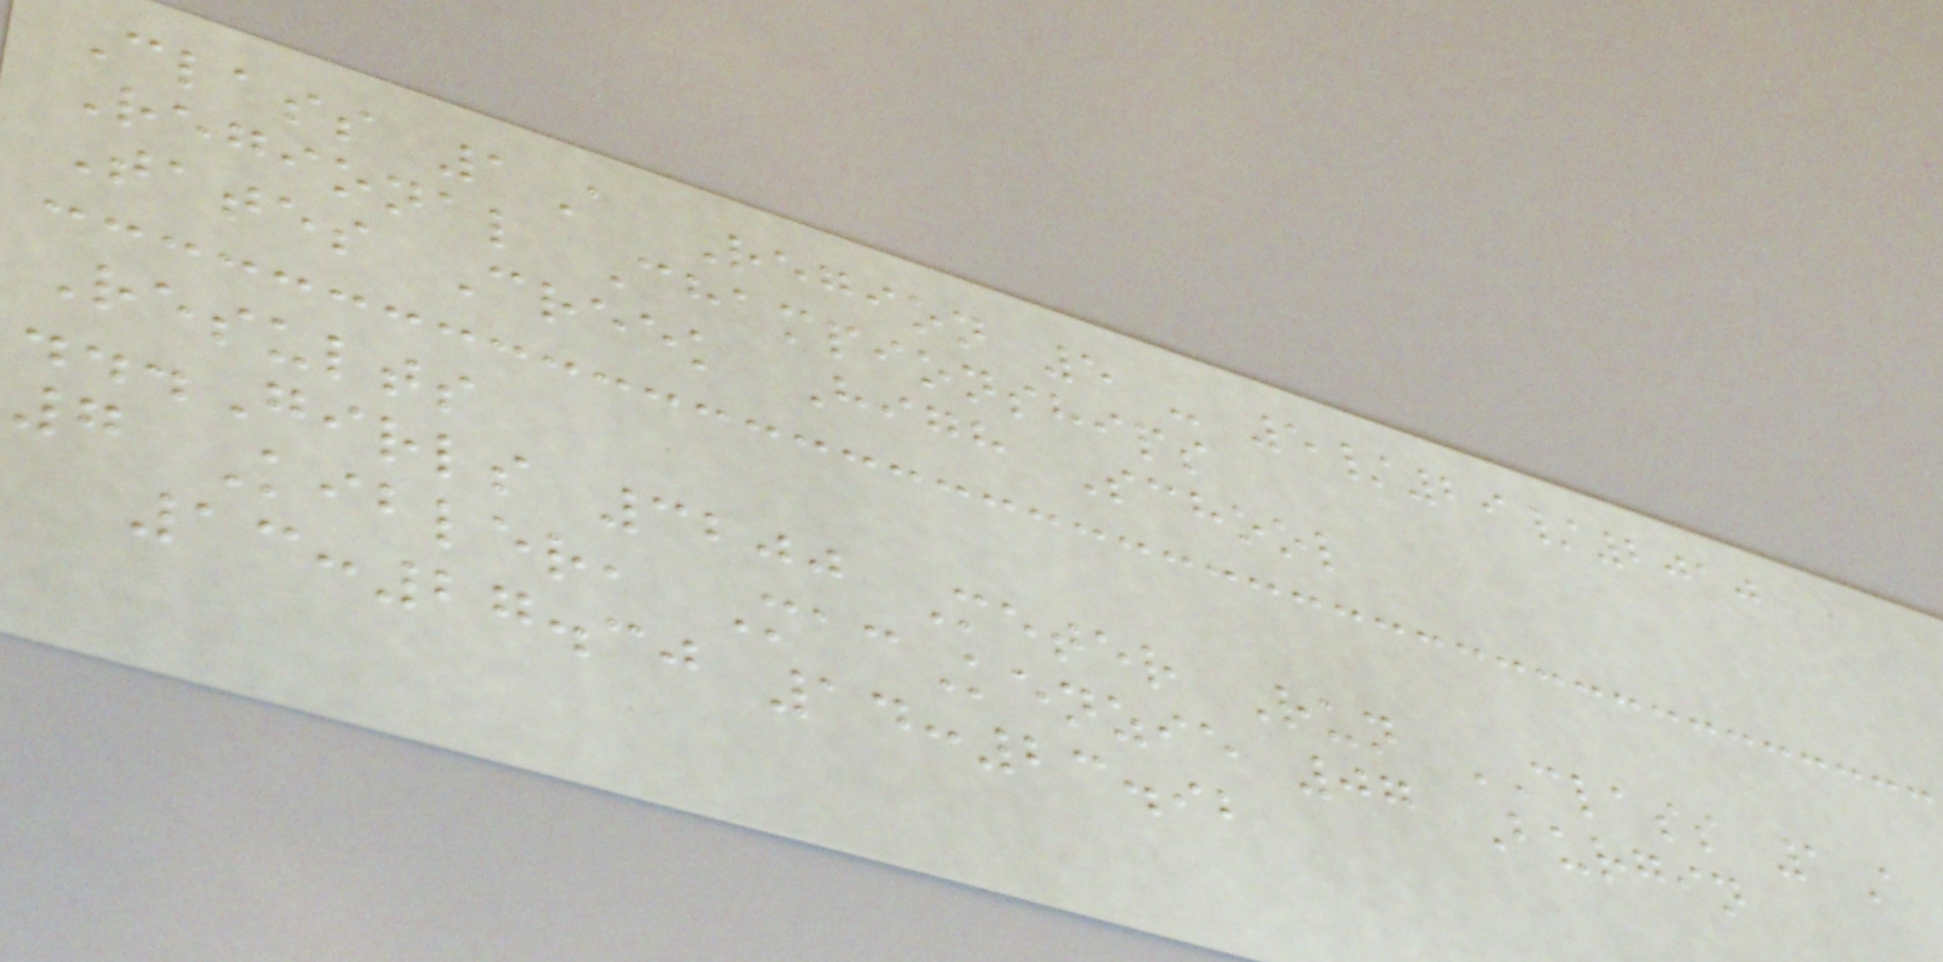Class 1A Region 5 - 5/29/2010
Regional Championships
Tates Creek High School
Results
...Girls 3200 Meter Run CLASS 1A
7 Kibler, MacKenzie 07 Burgin
13:27.30 14:23.92
